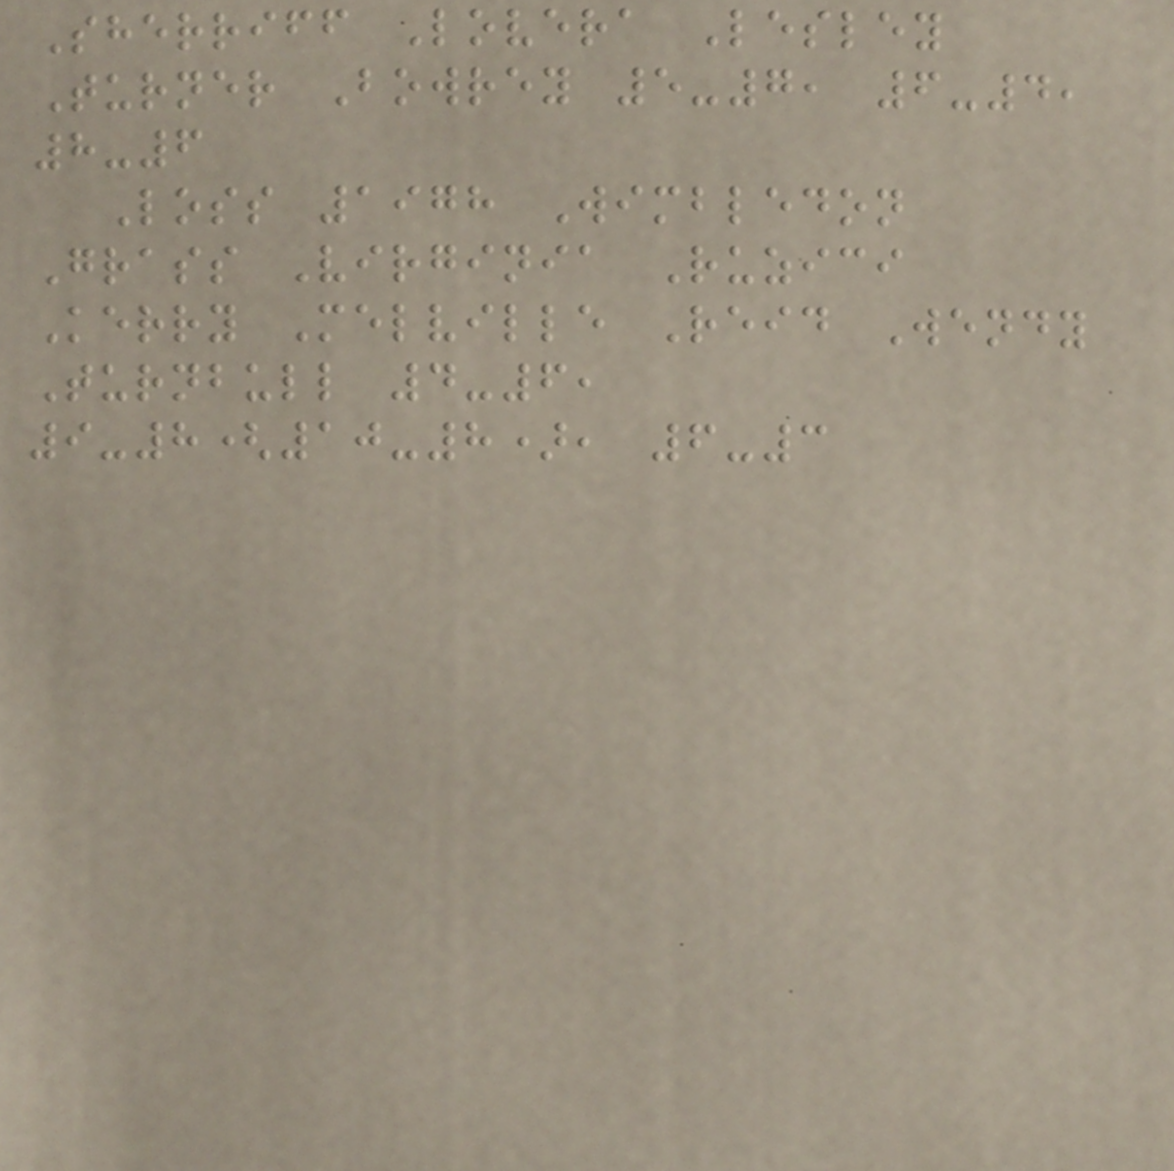Sherriff Lovera Lesley
Turner Bowrey 5-7, 6-4,
8-6
Loss 1978 Wimbledon
Grass Virginia Ruzici
Kerry Melville Reid Wendy
Turnbull 4-6,
9-8(10-8), 6-3
